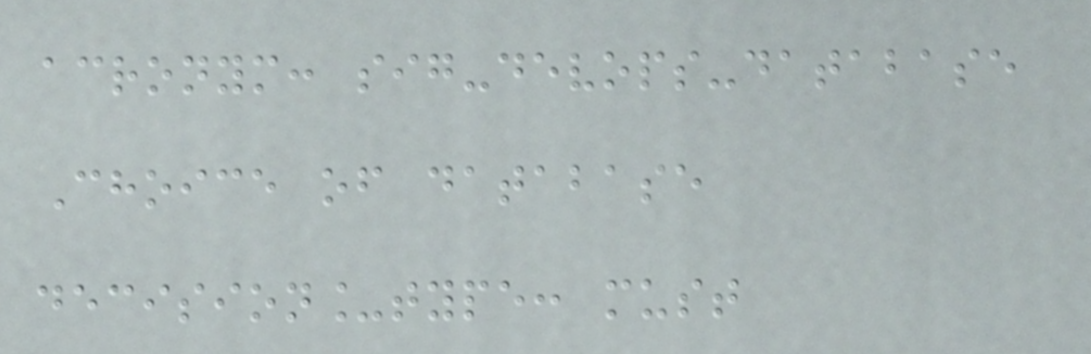acronym: sig-devops-database
Choice of database
decision_type: must
